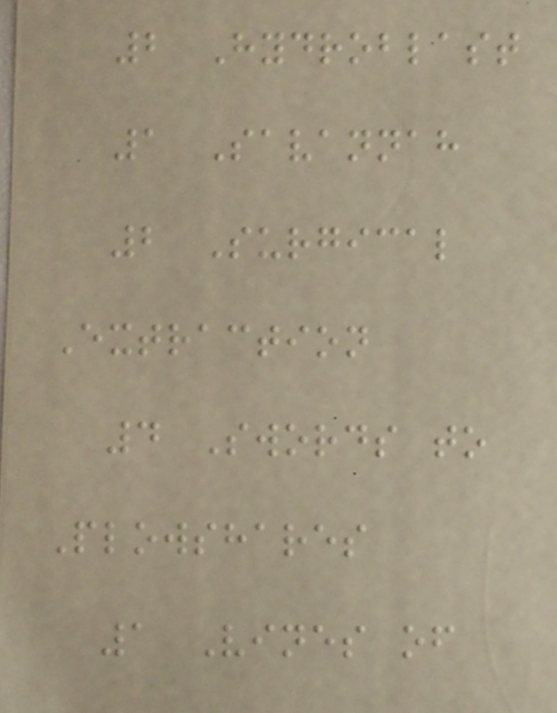2 Hydroblast
1 Savannah
2 Surgical
Extraction
4 Swords to
Plowshares
1 Vines of
